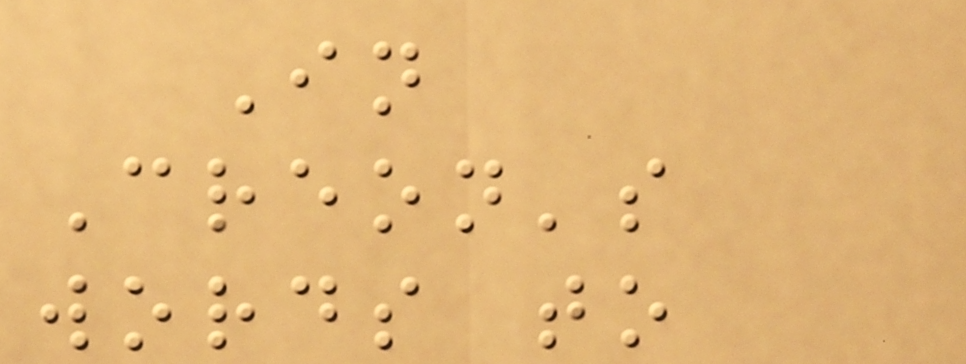In
Creon's
words to
